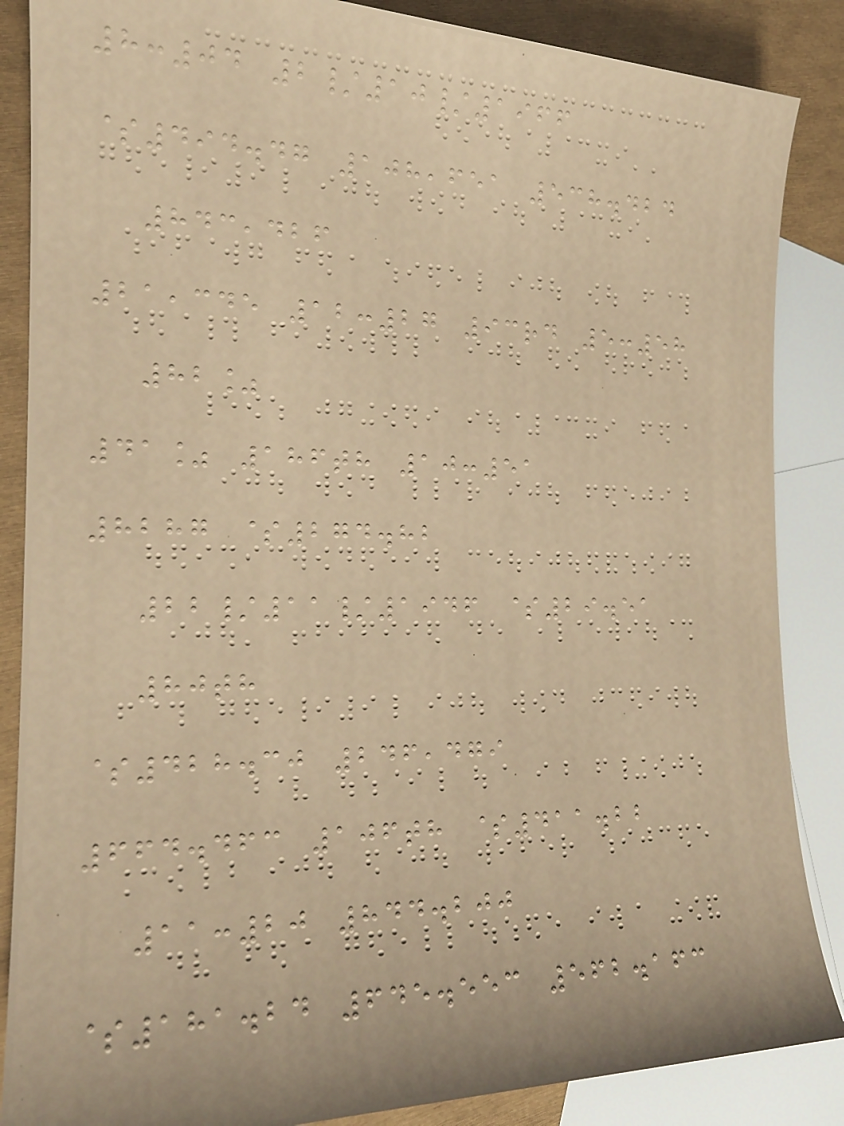8:04 2/10/1966
$494.47 108,651 538.424
843,426
21,345 12:27 93rd 5:58
82%
41% 186th 10:51
8287 $274.82
22/11/1946 $29.51
80th
$428.30 246,479
664.463 106th $411.22
11:20 844.200
$181.24 645.553 562.163
